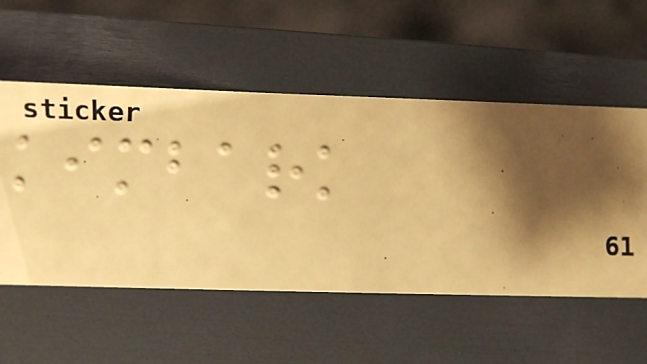kimbark
